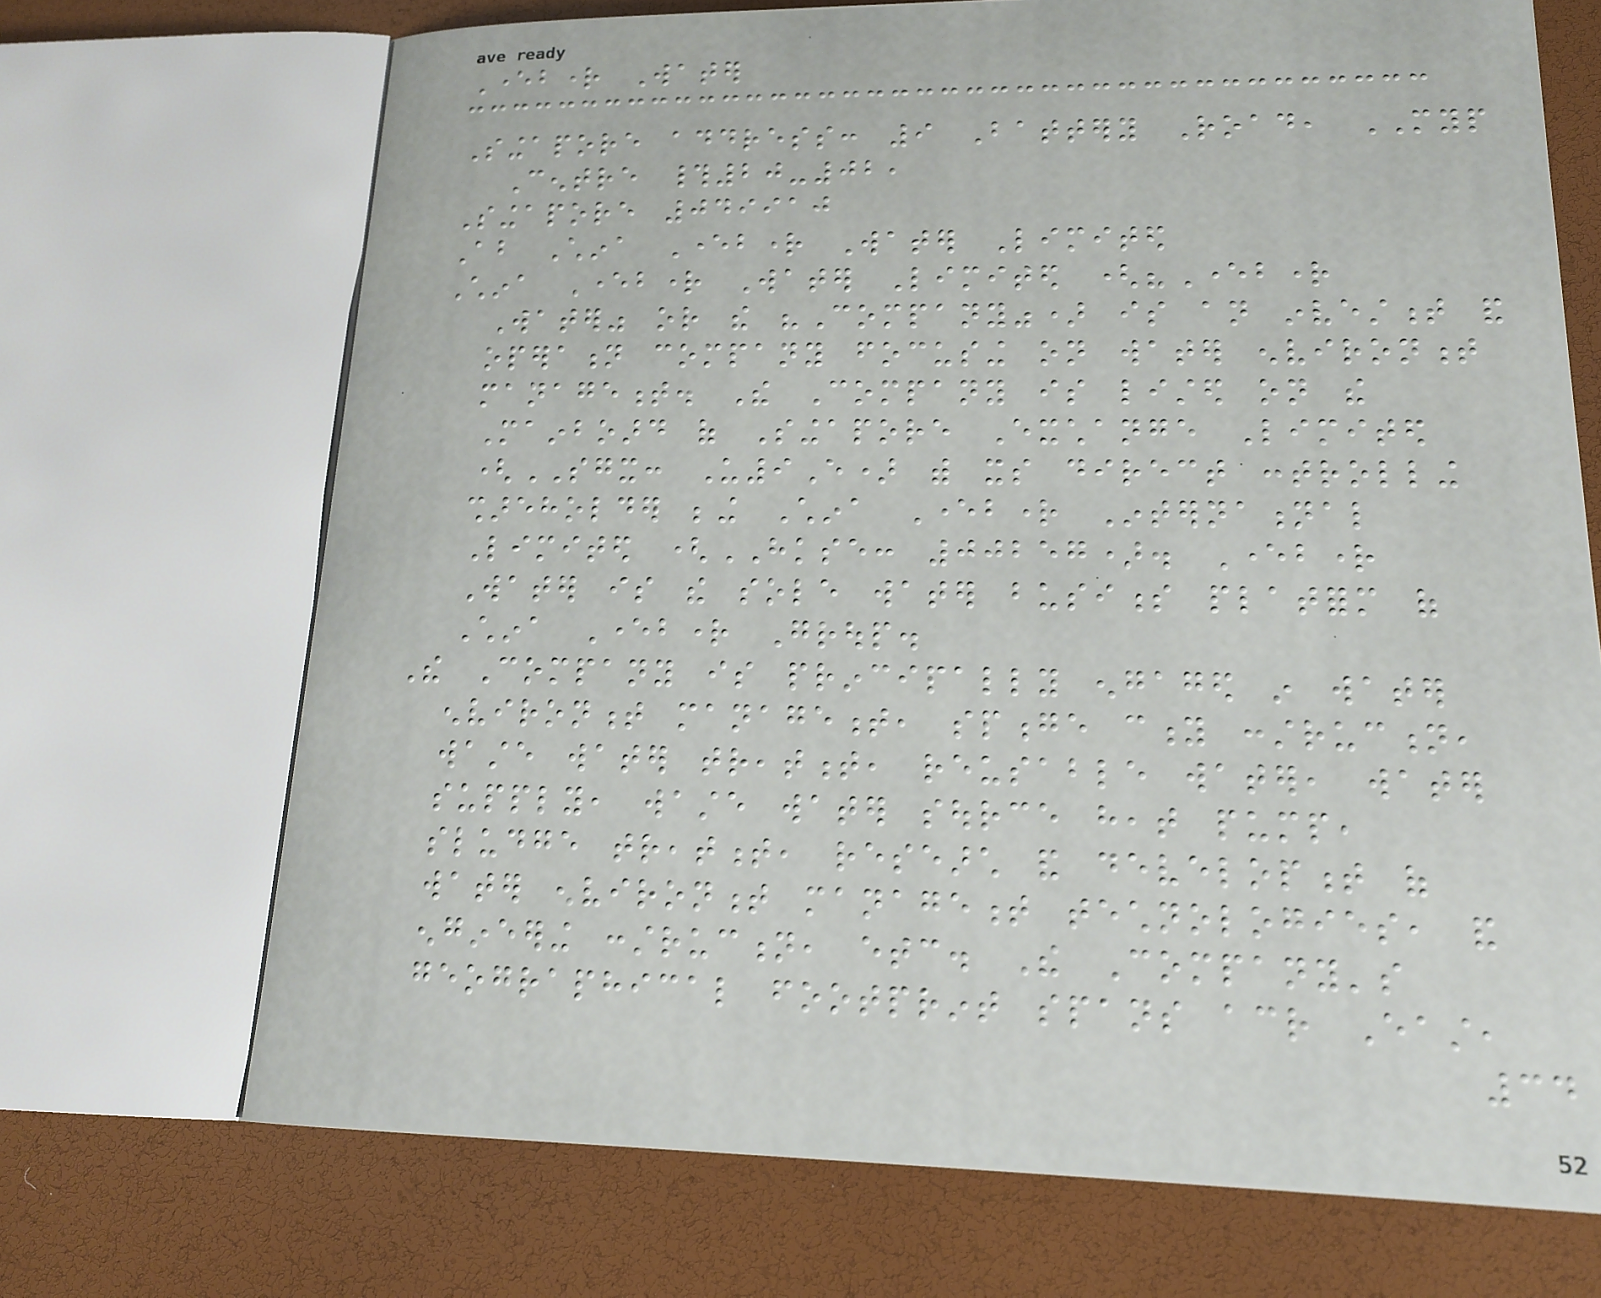Everbright Water
Singapore address: 9 Battery Road, MYP
Centre #20-02,
Singapore 049910
About China Everbright Water Limited
China Everbright Water Limited ("Everbright
Water" or the "Company") is an investment and
operation company focusing on water environment
management. The Company is listed on the
Mainboard of Singapore Exchange Limited
(SGX: U9E) with its direct controlling
shareholder being China Everbright International
Limited (HKSE: 00257). Everbright
Water is the sole water business platform of
China Everbright Group.
The Company is principally engaged in water
environment management, sponge city construction,
waste water treatment, reusable water, water
supply, waste water source heat pump,
sludge treatment, research and development of
water environment management technologies, and
engineering construction, etc. The Company's
geographical footprint spans across East,
34
